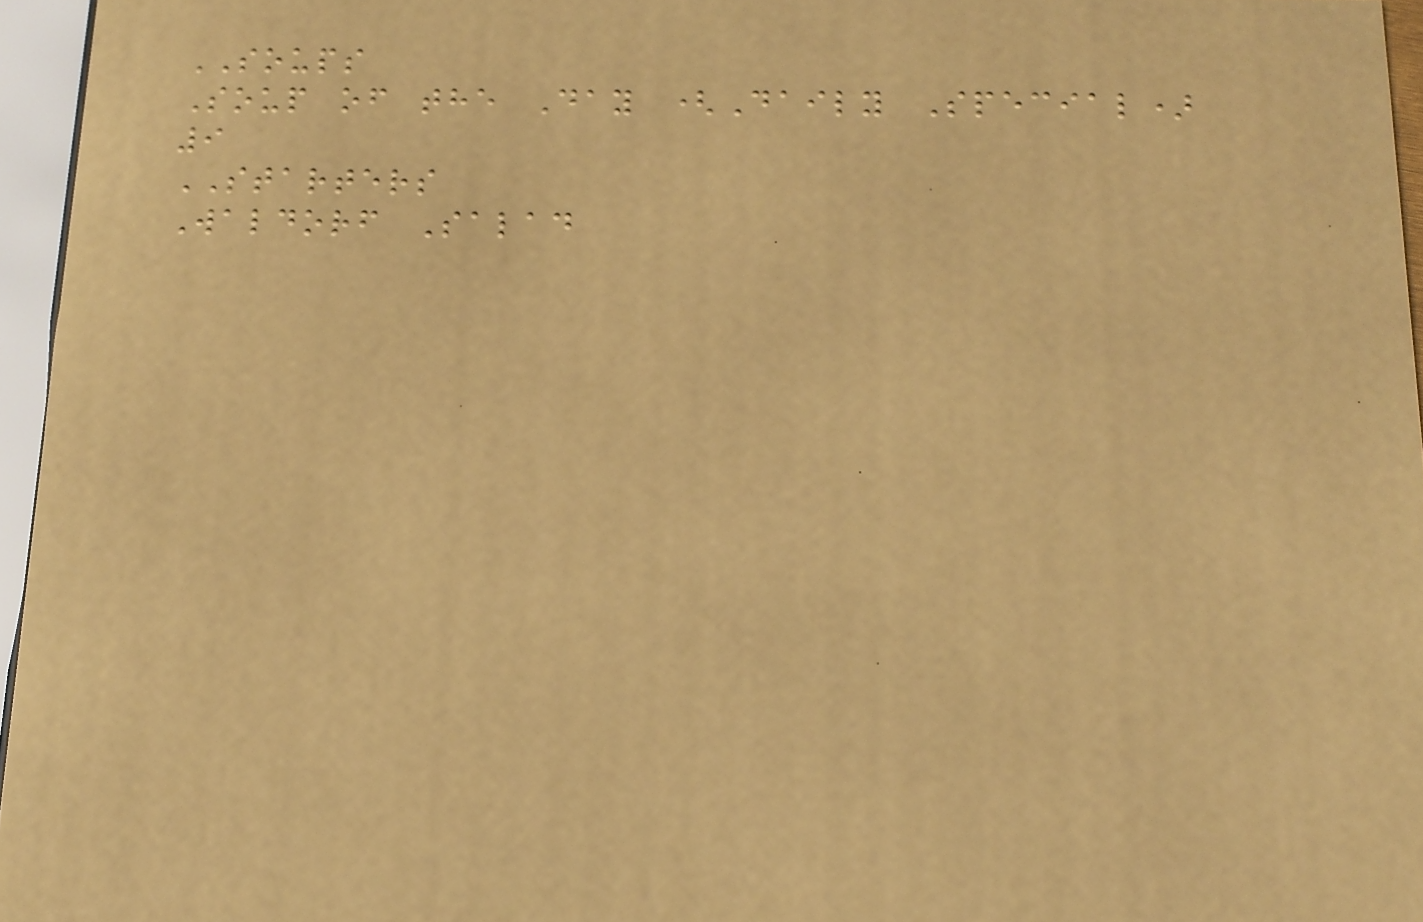SOUPS
Soup of the Day (Daily Special)
9
STARTERS
Waldorf Salad
